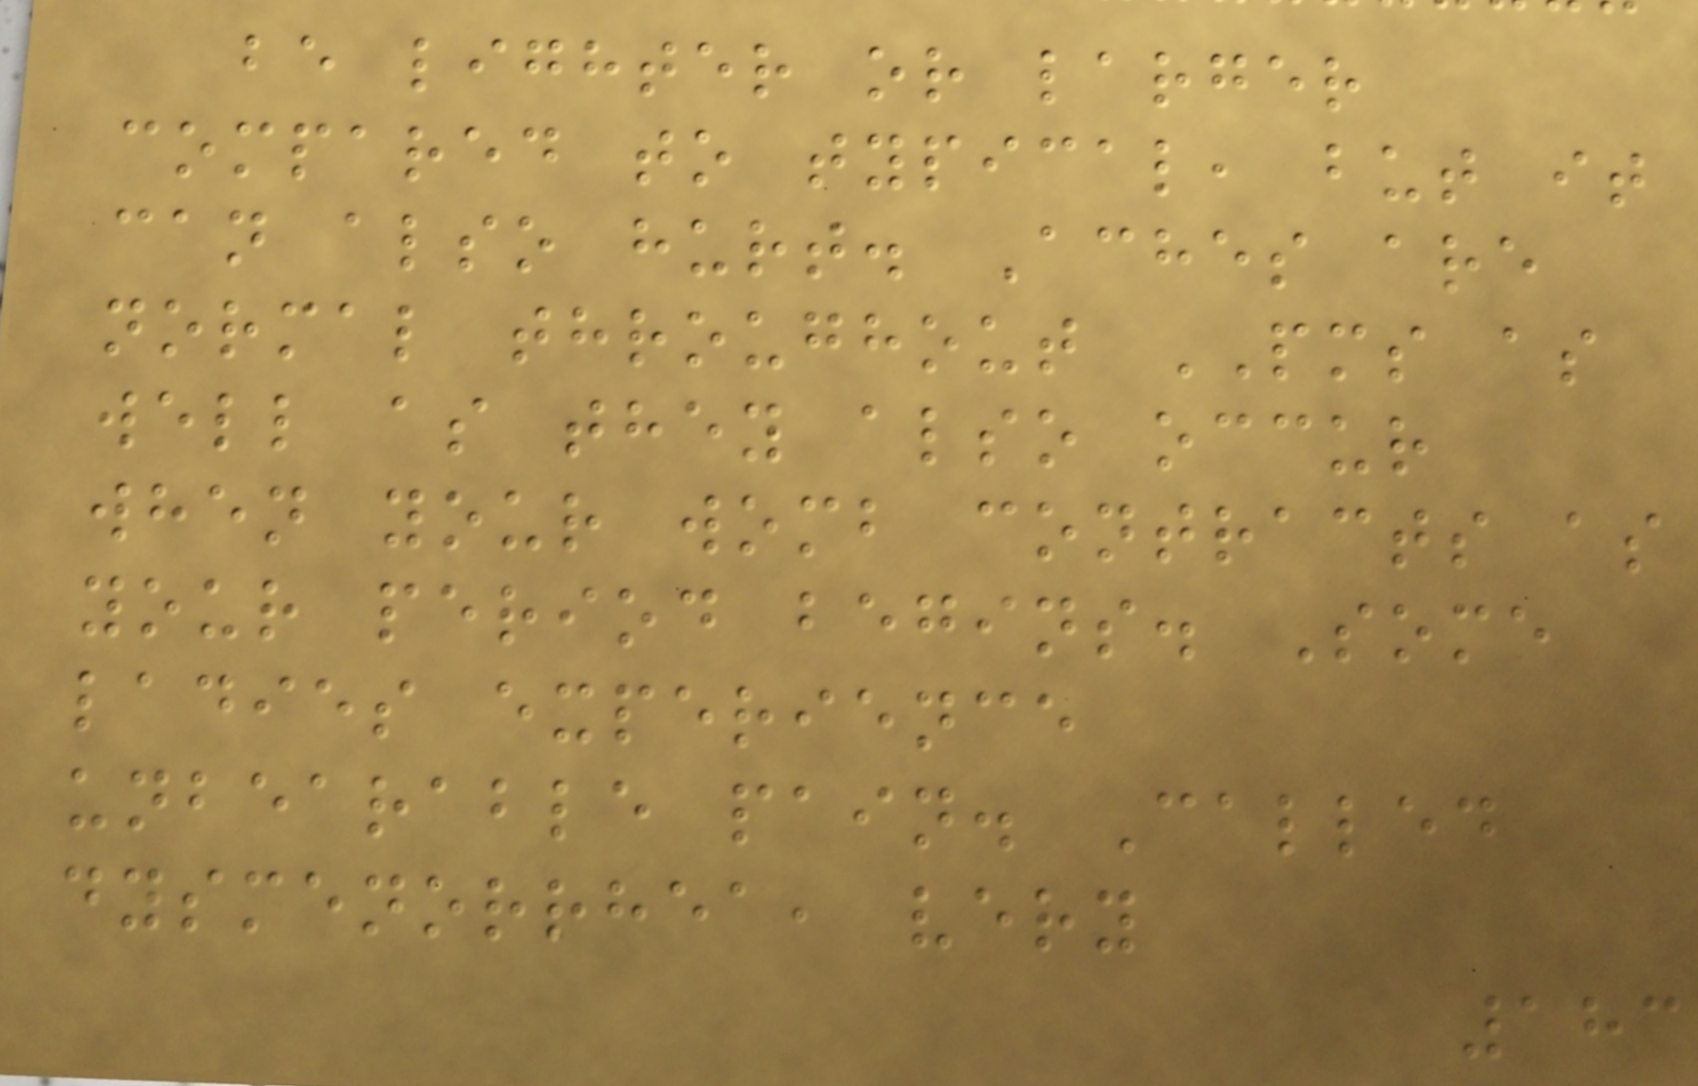be lighter or larger
compared to typical, but it
can also hurt. Aches are
normal throughout PMS as
well as they also occur
when your womb contracts as
your period begins. Some
ladies experience
unbearable pain. Called
dysmenorrhea, very
183
